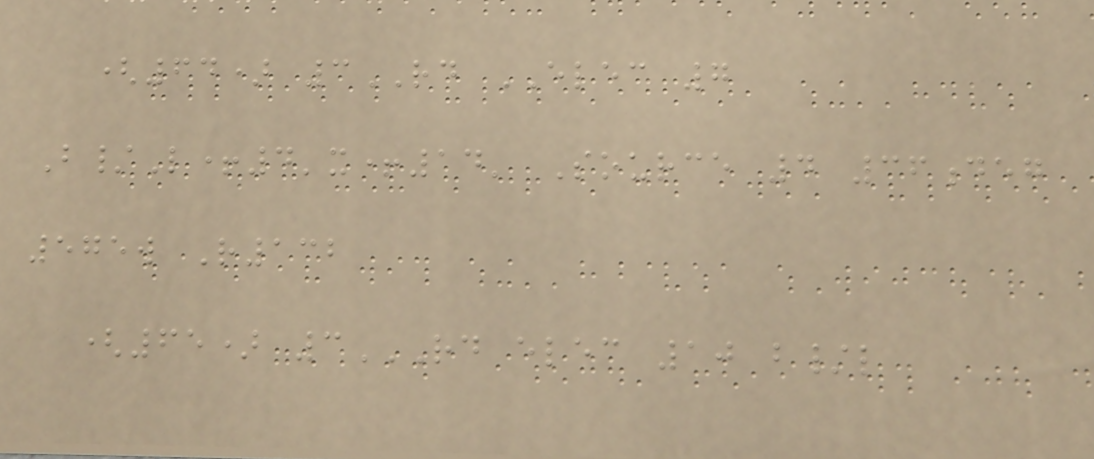(64) 3RD ELEC 7
B/L+4'x+14' Source 4 36deg
575w R132
(65) 3RD ELEC 10 B/L
